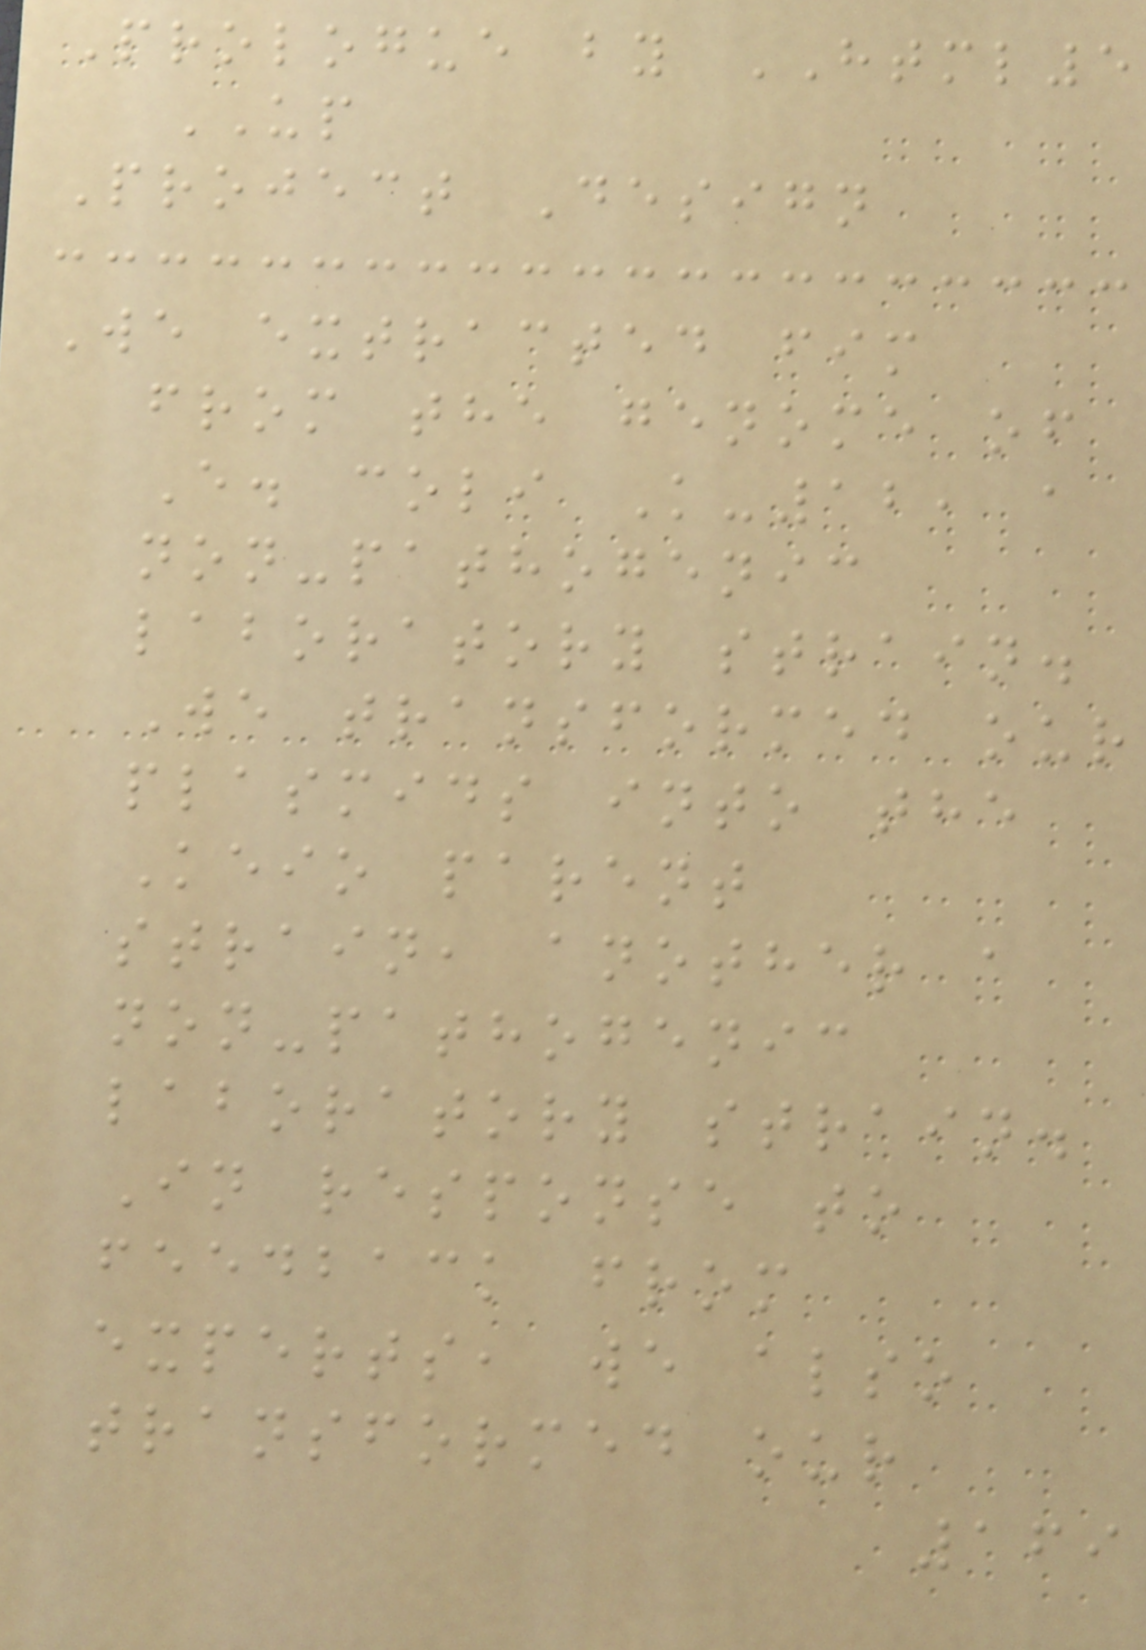Prologue by HTML5
UP
Project Design
We extracted fim
from the genome of
E. coli K-12, a
non-pathogenic
laboratory strain.
We transformed our
plasmids into the
Keio parent
strain, another a
non-pathogenic
laboratory strain.
In response to
feedback from
experts, we also
transformed our
169
